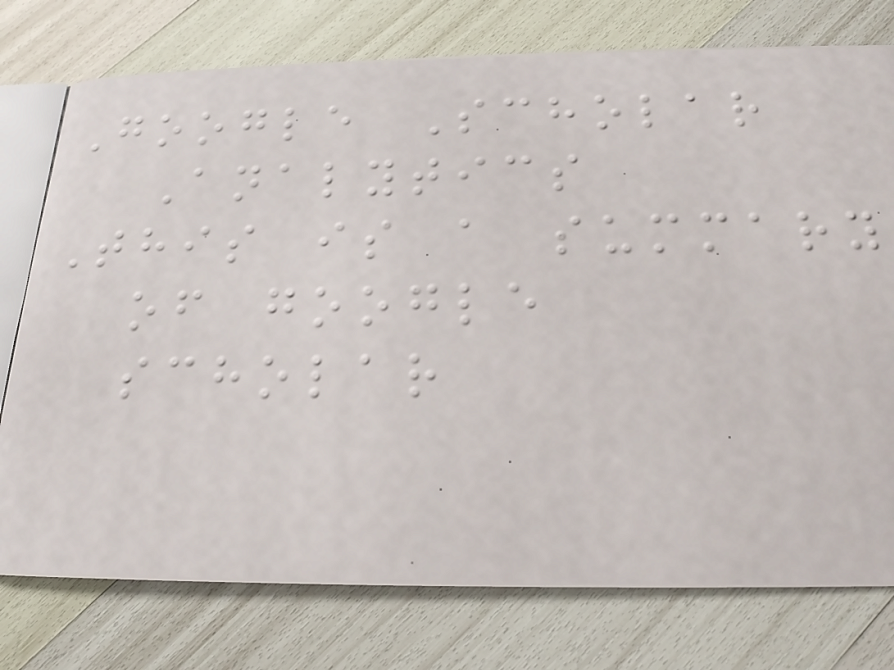Google Scholar
Analytics
This is a summary
of google
scholar
